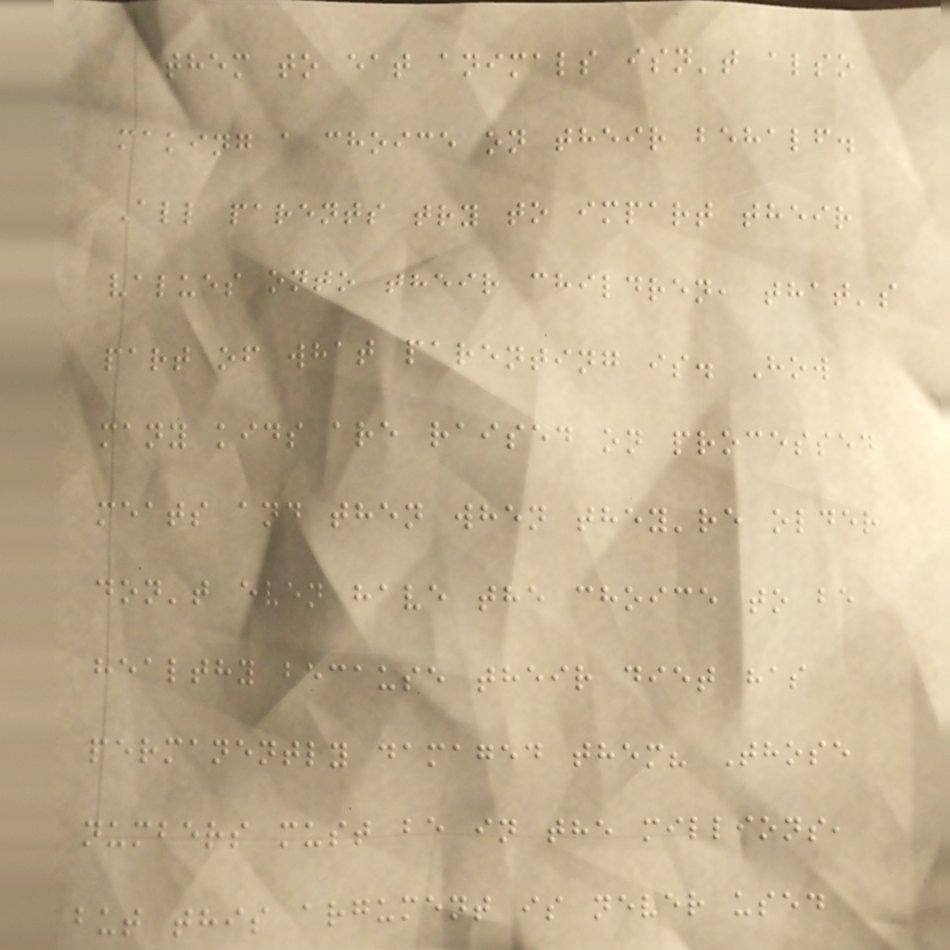them to eat animals isn't also
making a choice on their behalf.
All parents try to impart their
values onto their children, that's
part of what parenting is. How
many kids are raised on processed
meats and then when they're older
don't even have the choice to be
healthy because their diet has
permanently damaged them? Those
numbers must be in the millions,
but this argument is never used
